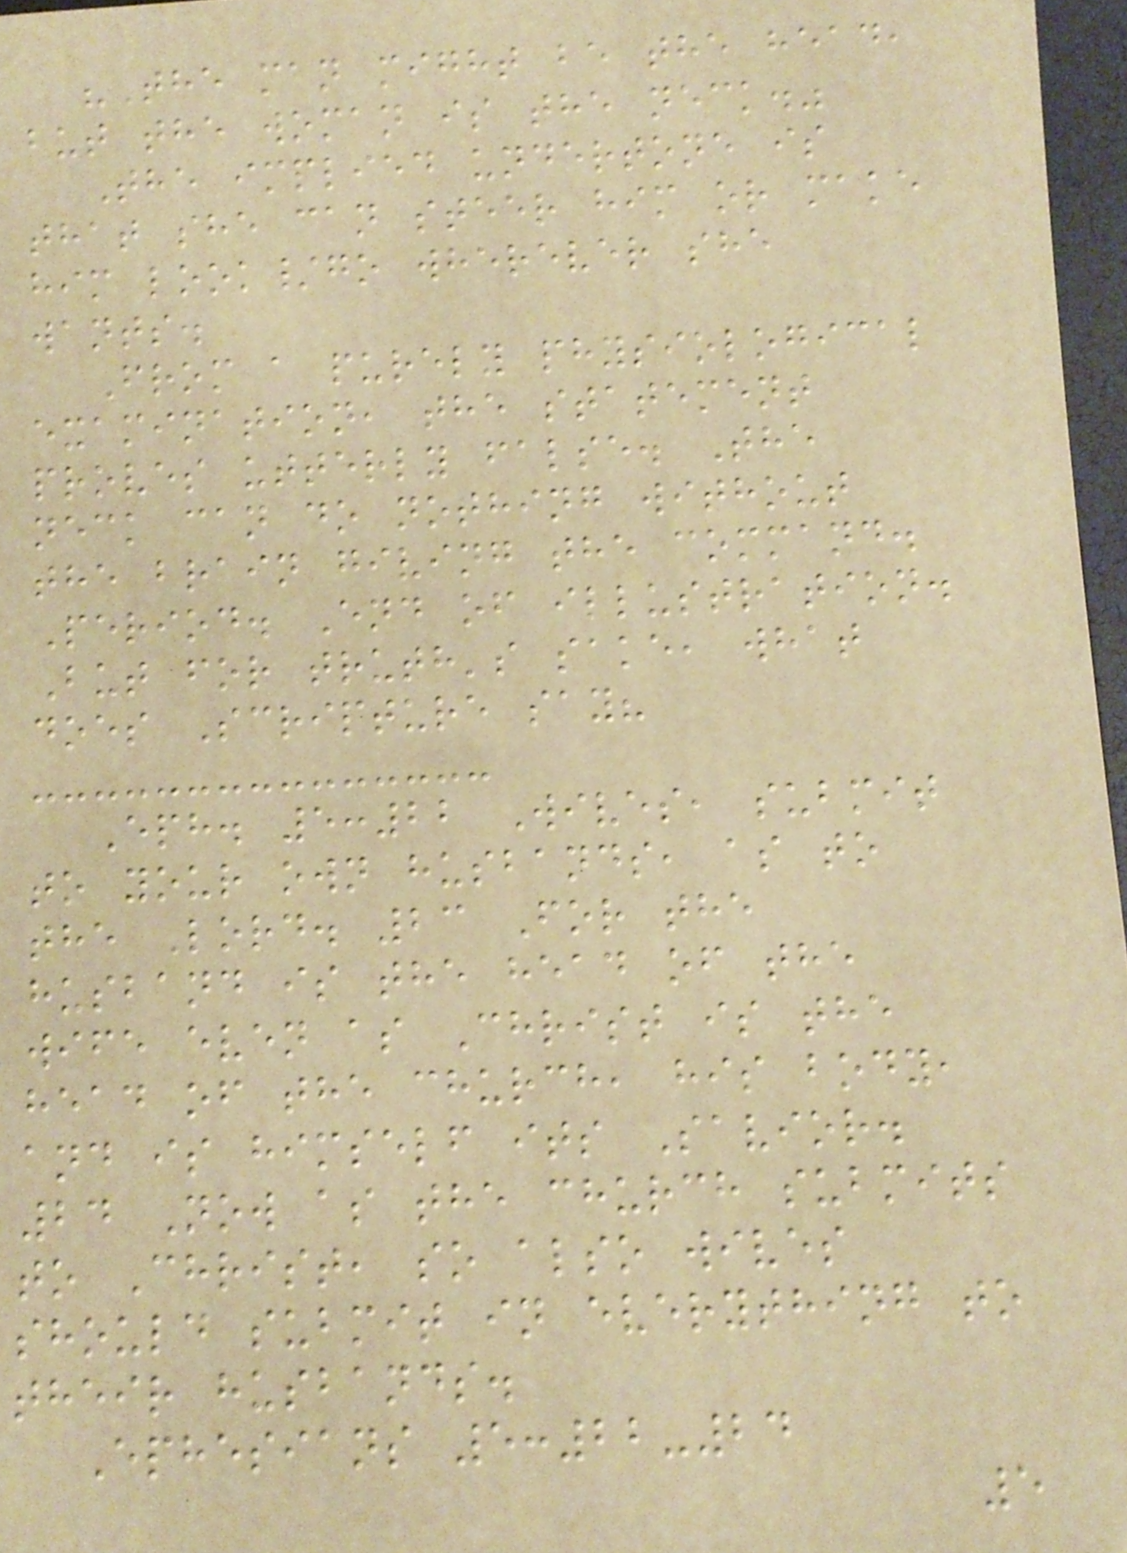"The man might be the head,
but the woman is the neck."
The implied undertone is
that she can steer him or make
him look/go wherever she
wants.
From a purely physiological
examination, the statement
proves utterly false. The
neck can do nothing without
the brain giving the command.
Period. End of illustration.
But for truth's sake, what
does Scripture say?
Eph. 5:22 Wives, submit
to your own husbands, as to
the Lord. 23 For the
husband is the head of the
wife even as Christ is the
head of the church, his body,
and is himself its Savior.
24 Now as the church submits
to Christ, so also wives
should submit in everything to
their husbands.
Ephesians 5:22-24
5
